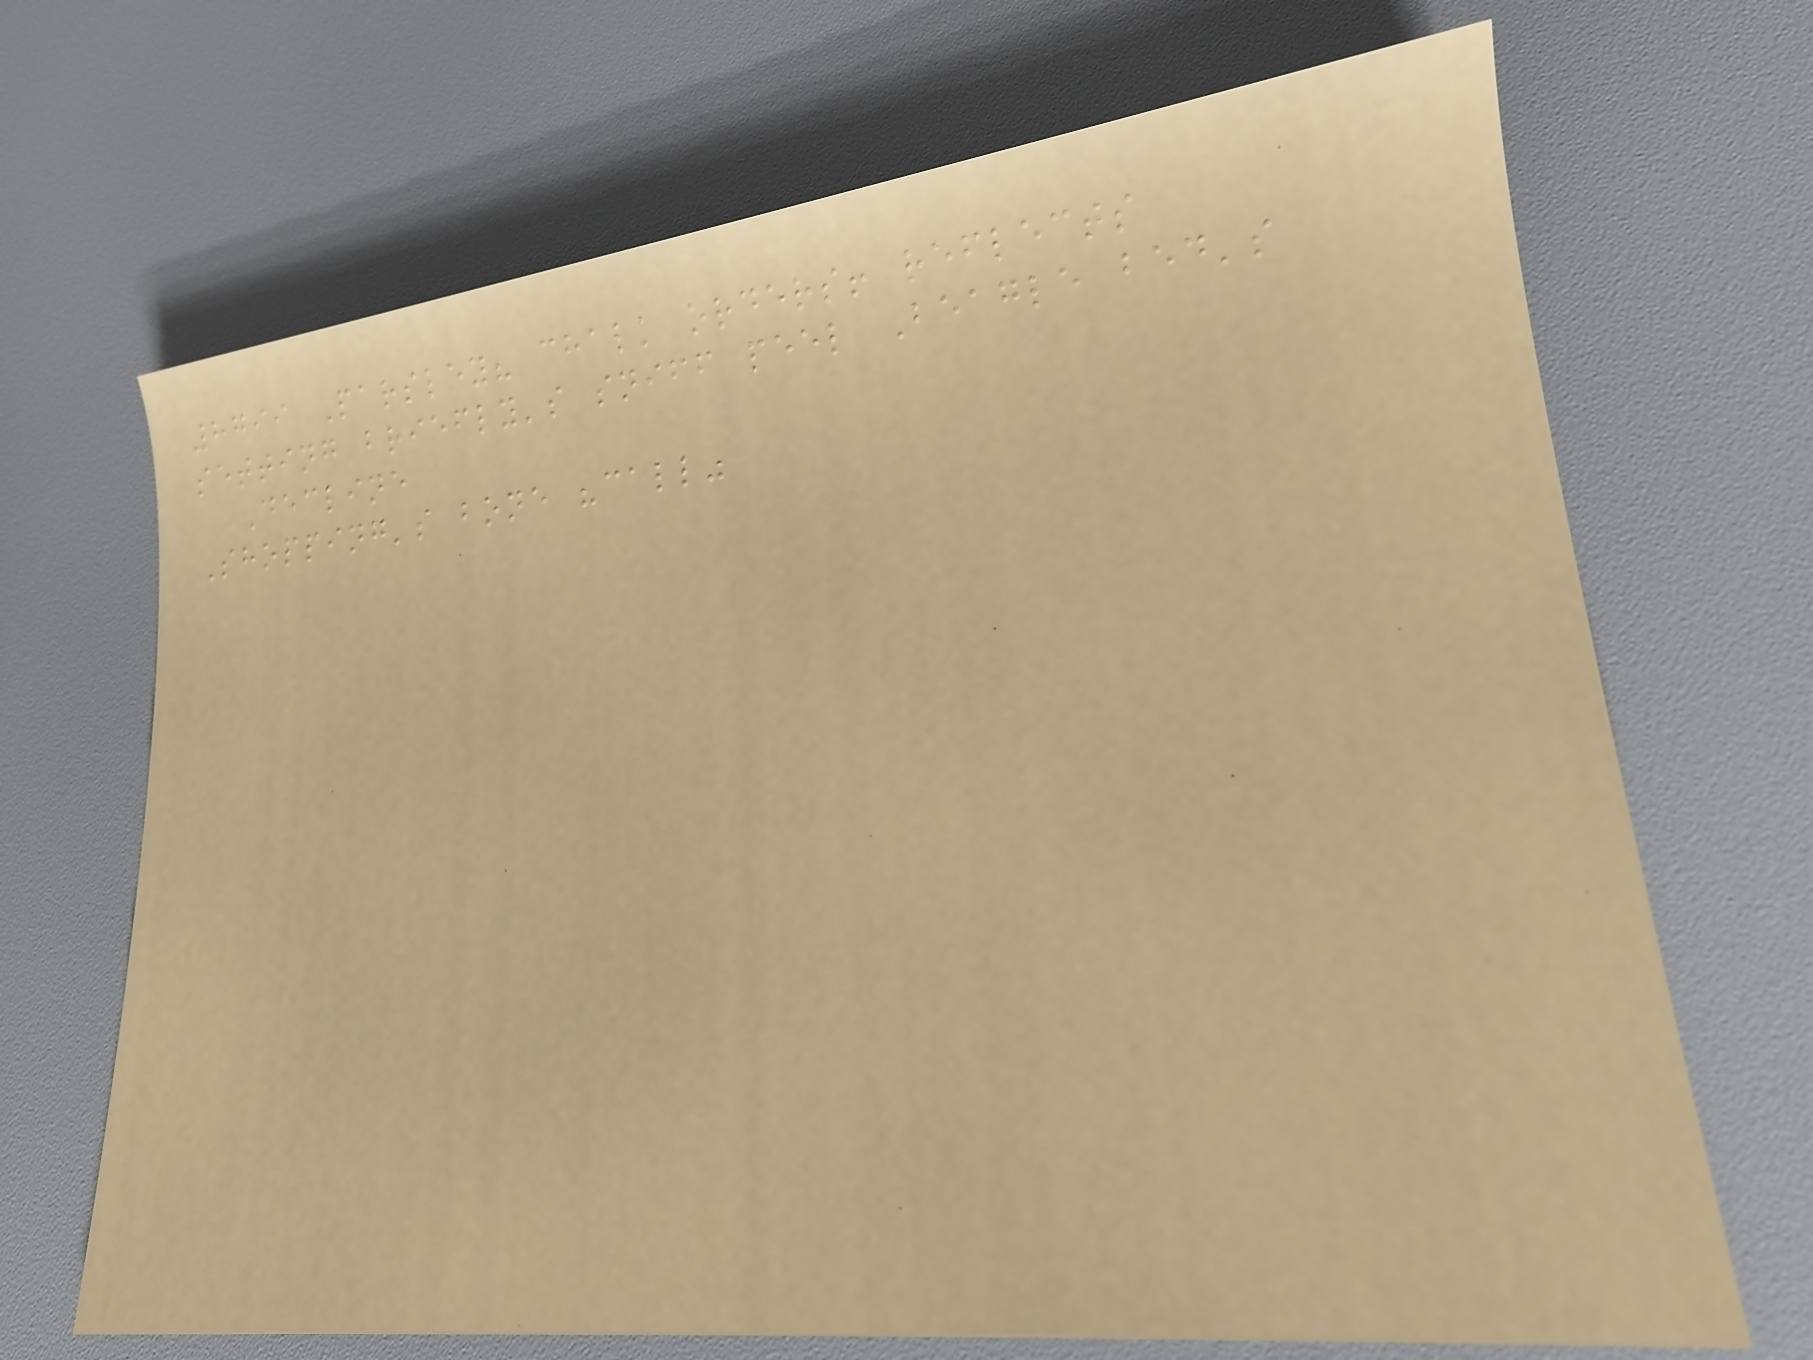8799 Parsley? chalk orders! reflects
setting briefly's sniff peel Beagle bed's
Decline
Shopping's bone "call"
